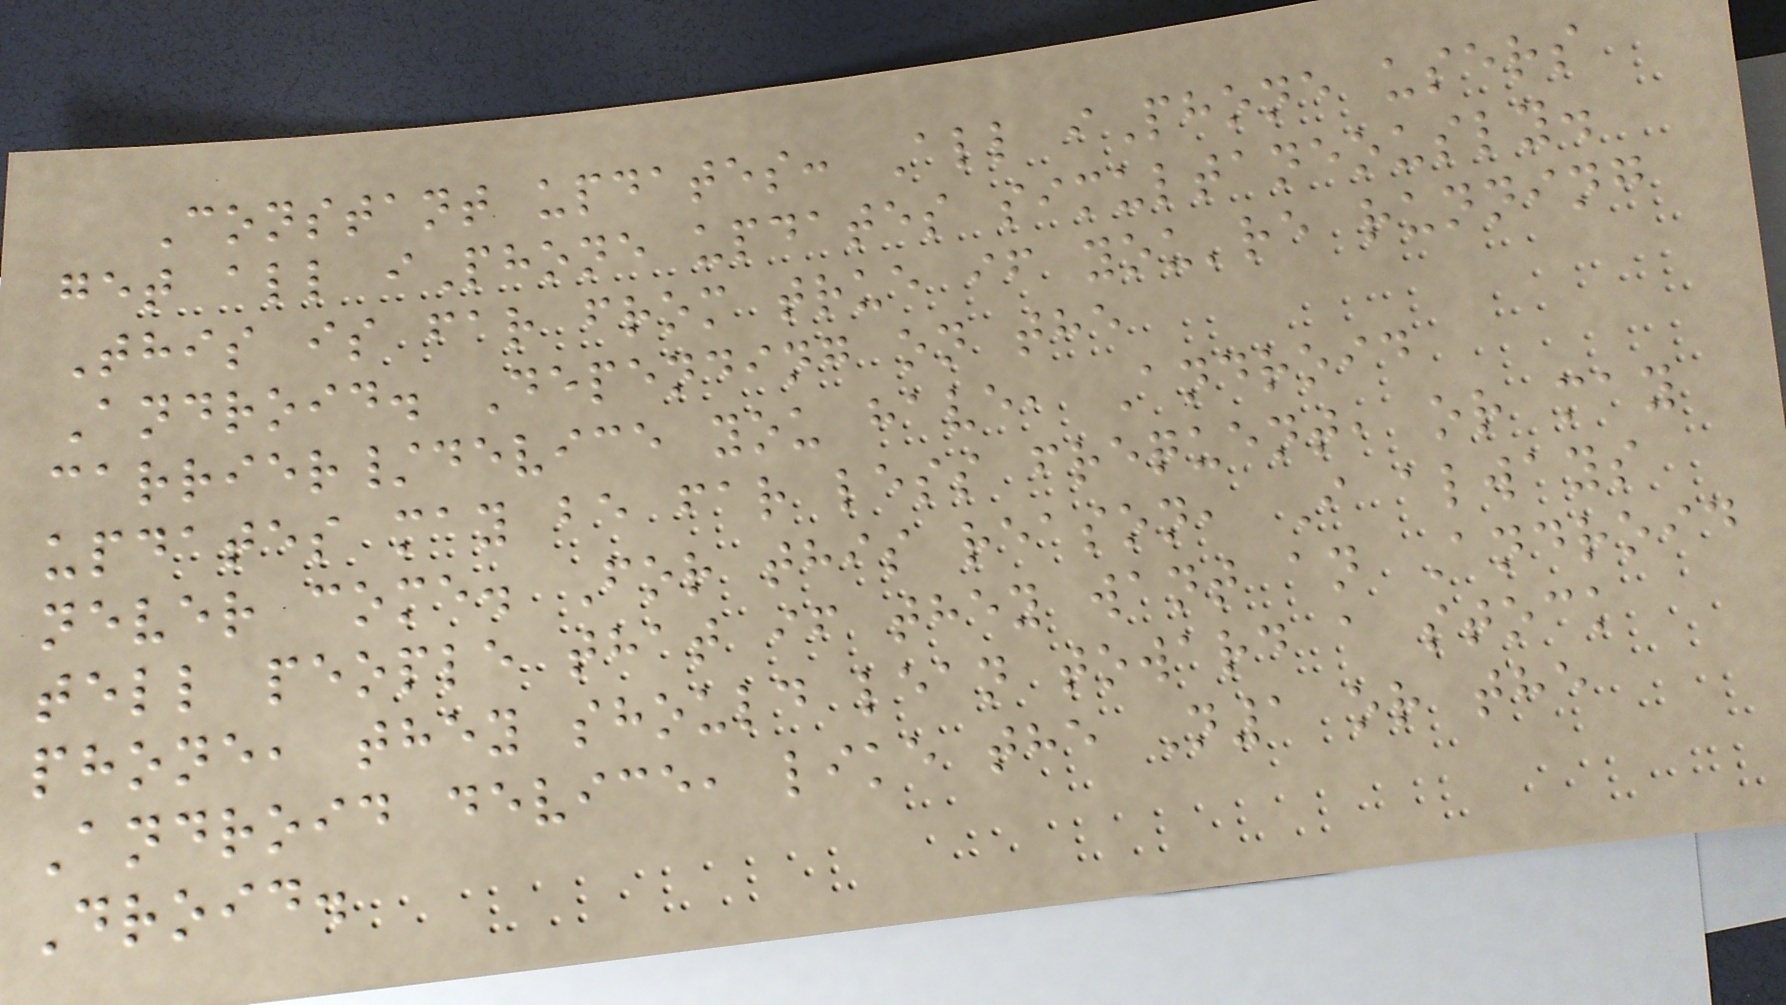Constant updates: All iPhone users
get all iPhone updates simultaneously.
This is far from true if you're running
Android. Depending on the
carrier/device you have, Android
updates may be far less frequent, or may
never come. For this reason, I always
tell people that if they want an Android
phone, they should lean toward a stock
Android device, like the N1 or the
Droid.
